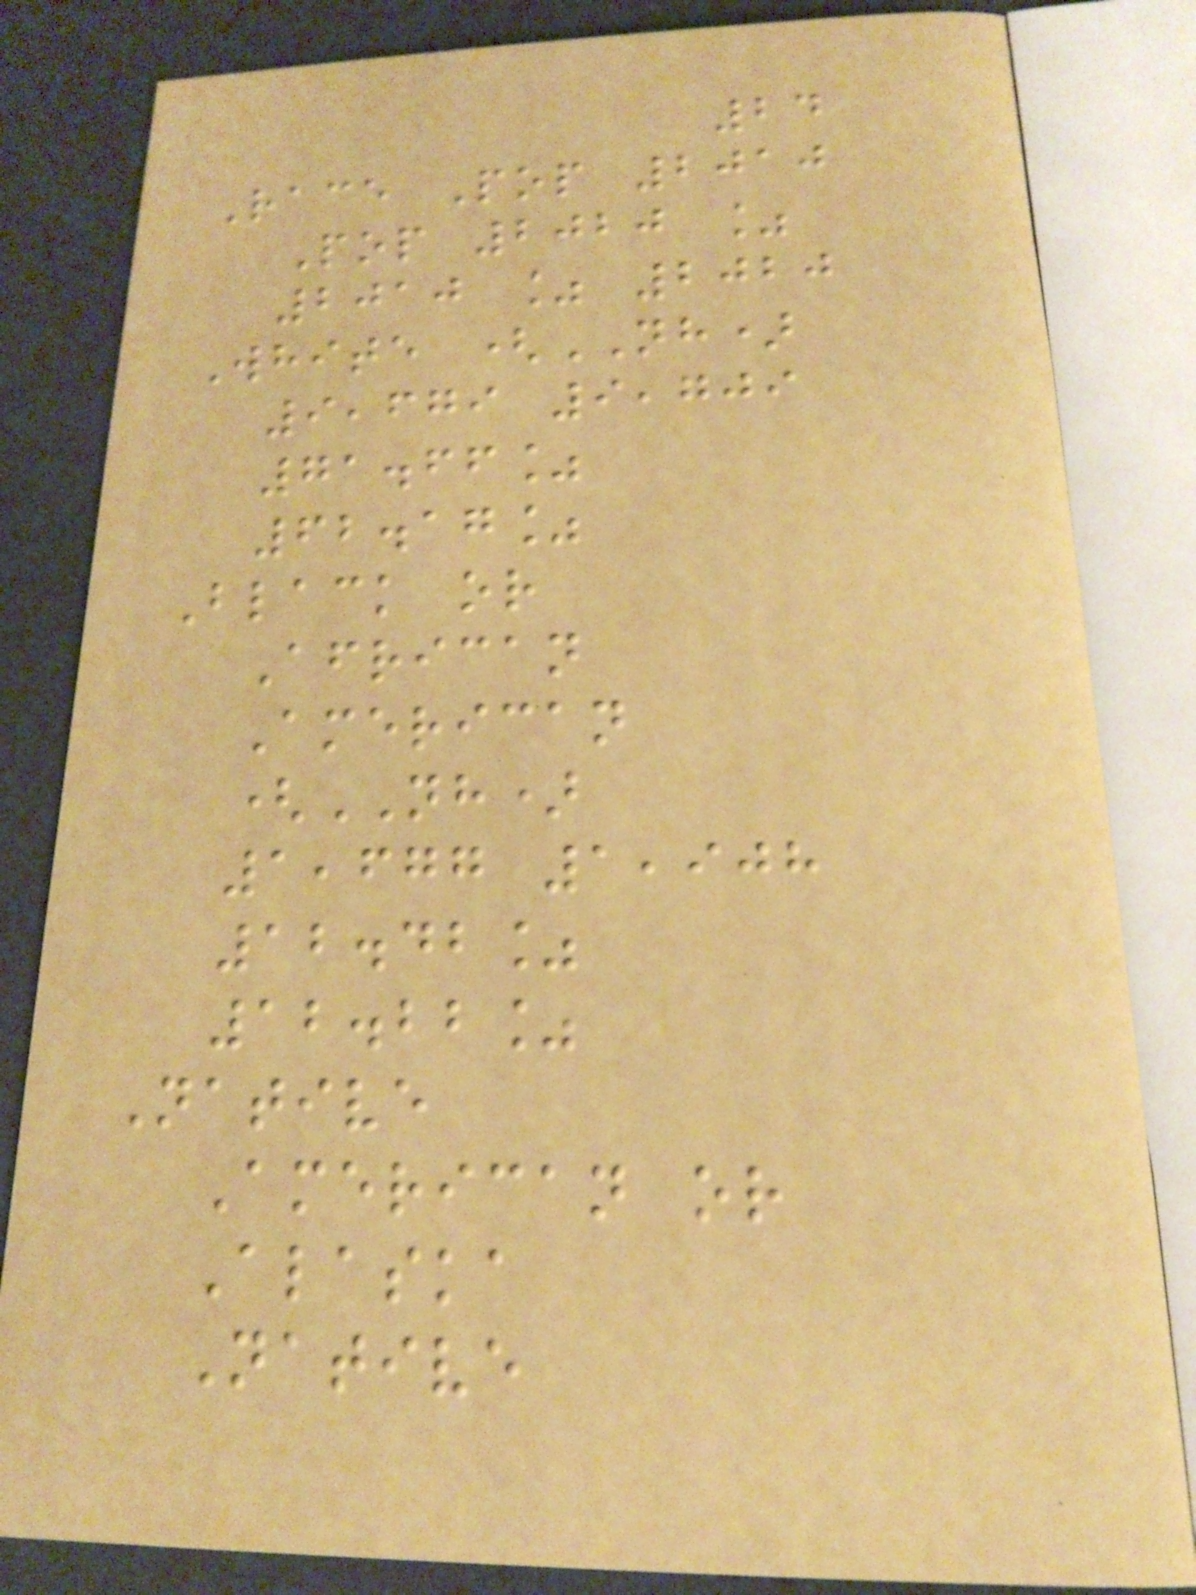24
Race Pop 2010
Pop 2020 %
2010 % 2020
White (NH)
9,679 9,709
71.66%
62.17%
Black or
African
American
(NH)
1,677 1,908
12.42%
12.22%
Native
American or
Alaska
Native
